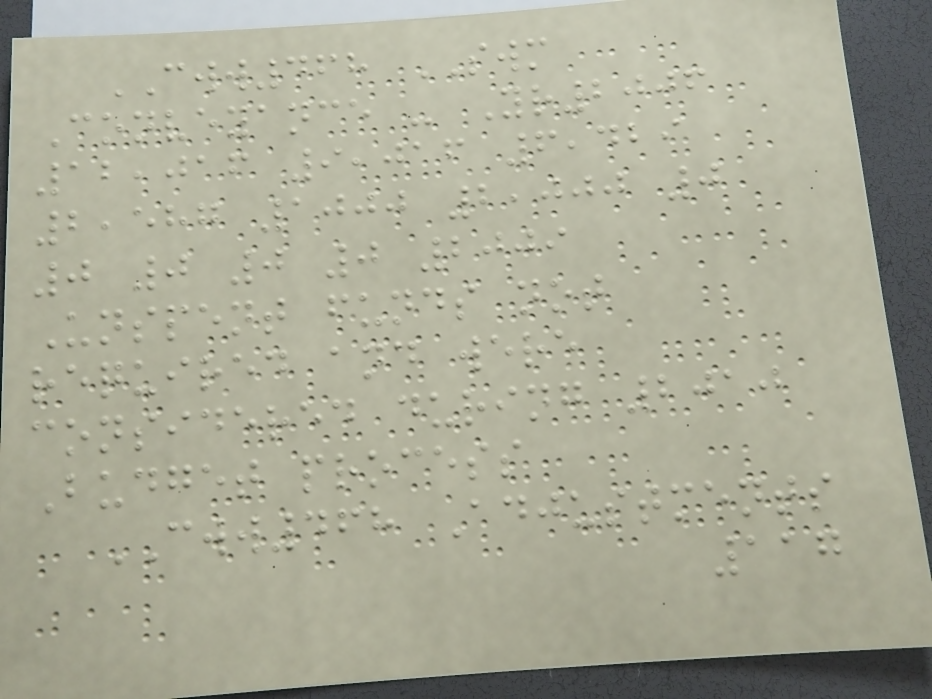CWW468 SWM
Conveyance - Yr2006
12,016 9,016 6,429
2,587 1000 2,000 0
0 0 0 0 2009
Unspent funds not
required and were
considered during 2010
Budget process
CWW468 Adjustments
117
